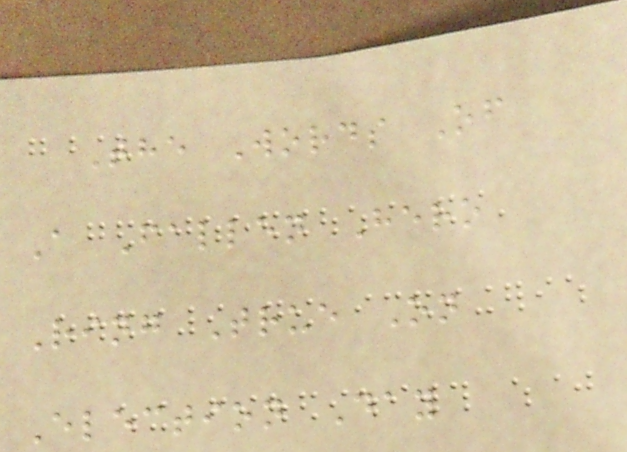The Words Of
A Fallen Hero
Ring True On
Election Day
